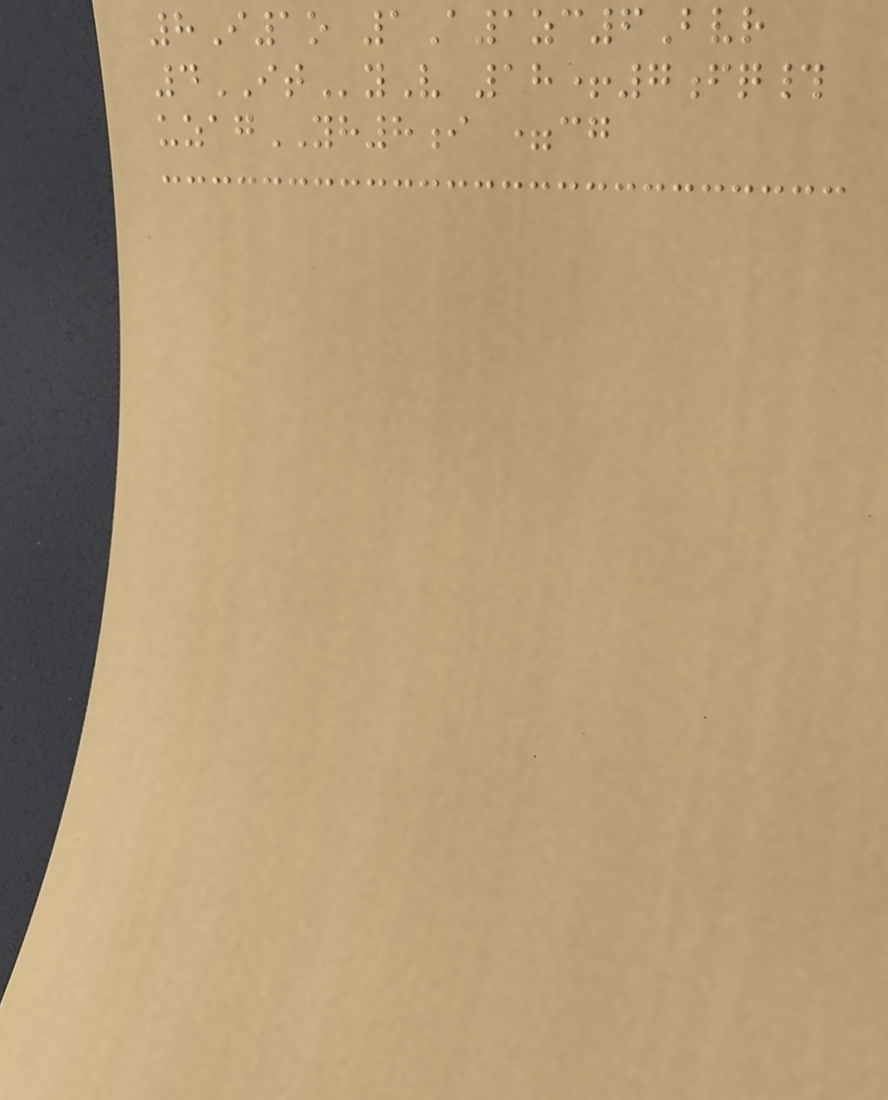8I1o 1A1zc6Bvr
4ITyV 18+7fq#
uzagYH8i =cg
